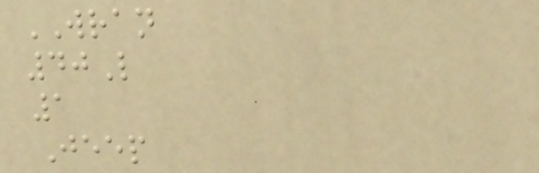WRAN
40L
1
Jeep
